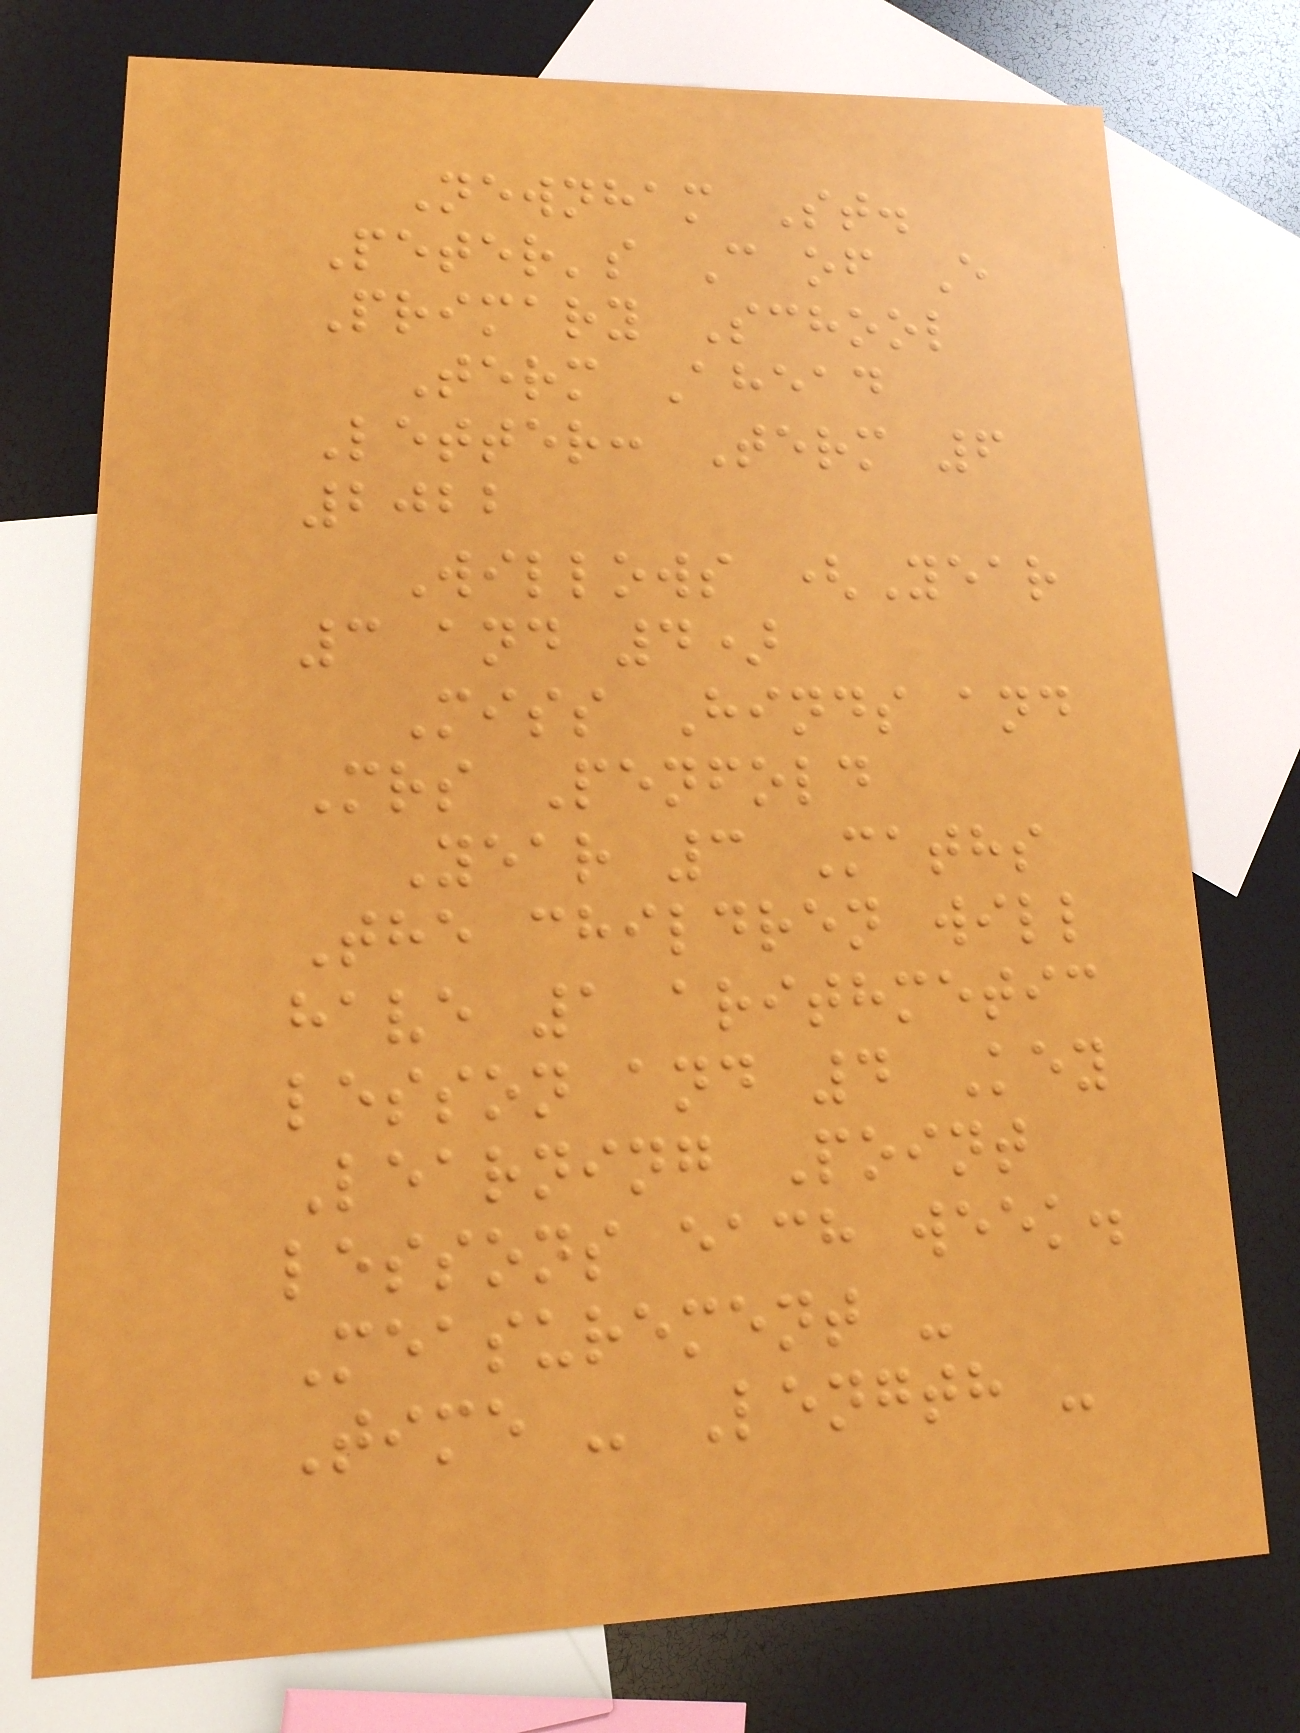Newnham St.
Peter's C of E
Primary School
Term Ahead
Letter: Term 6
2022
Willows (Year
3 and 4)
Miss Hinds and
Mrs Penfold
Year 3 Maths
The children will
have 1 arithmetic
lesson and 4 Key
Learning Point
lessons each week.
Measurement -
Time - Length -
